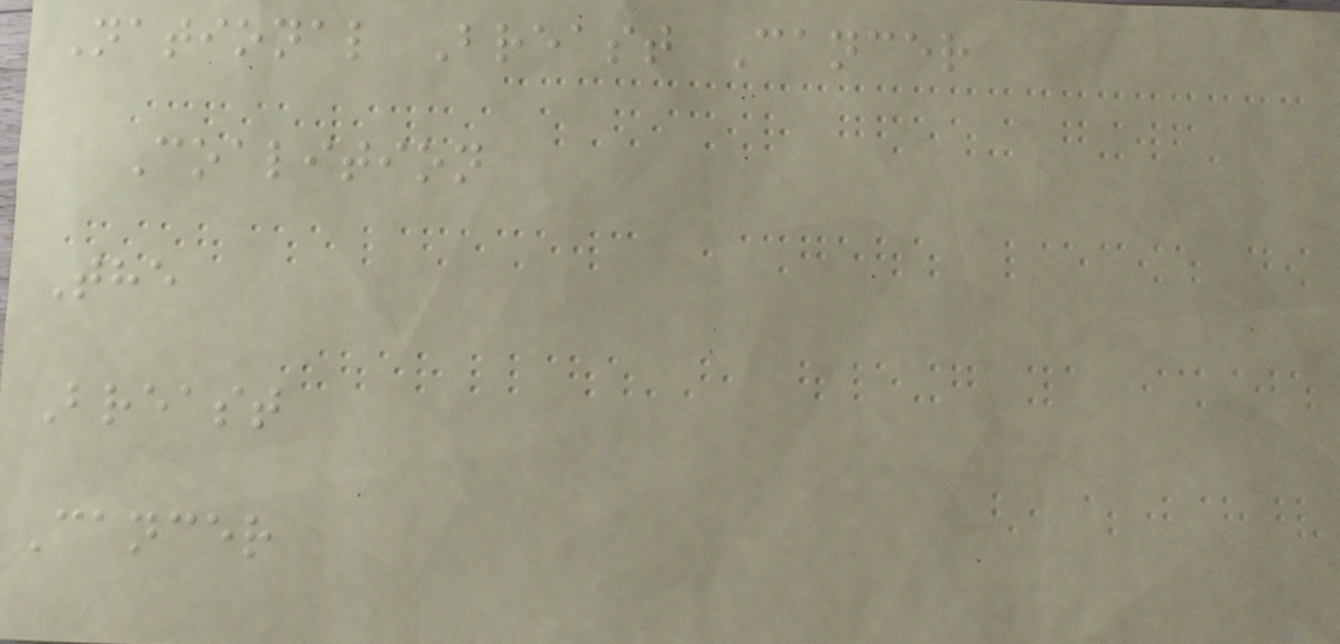National Breast Cancer
Coalition
The
Breast
Cancer
